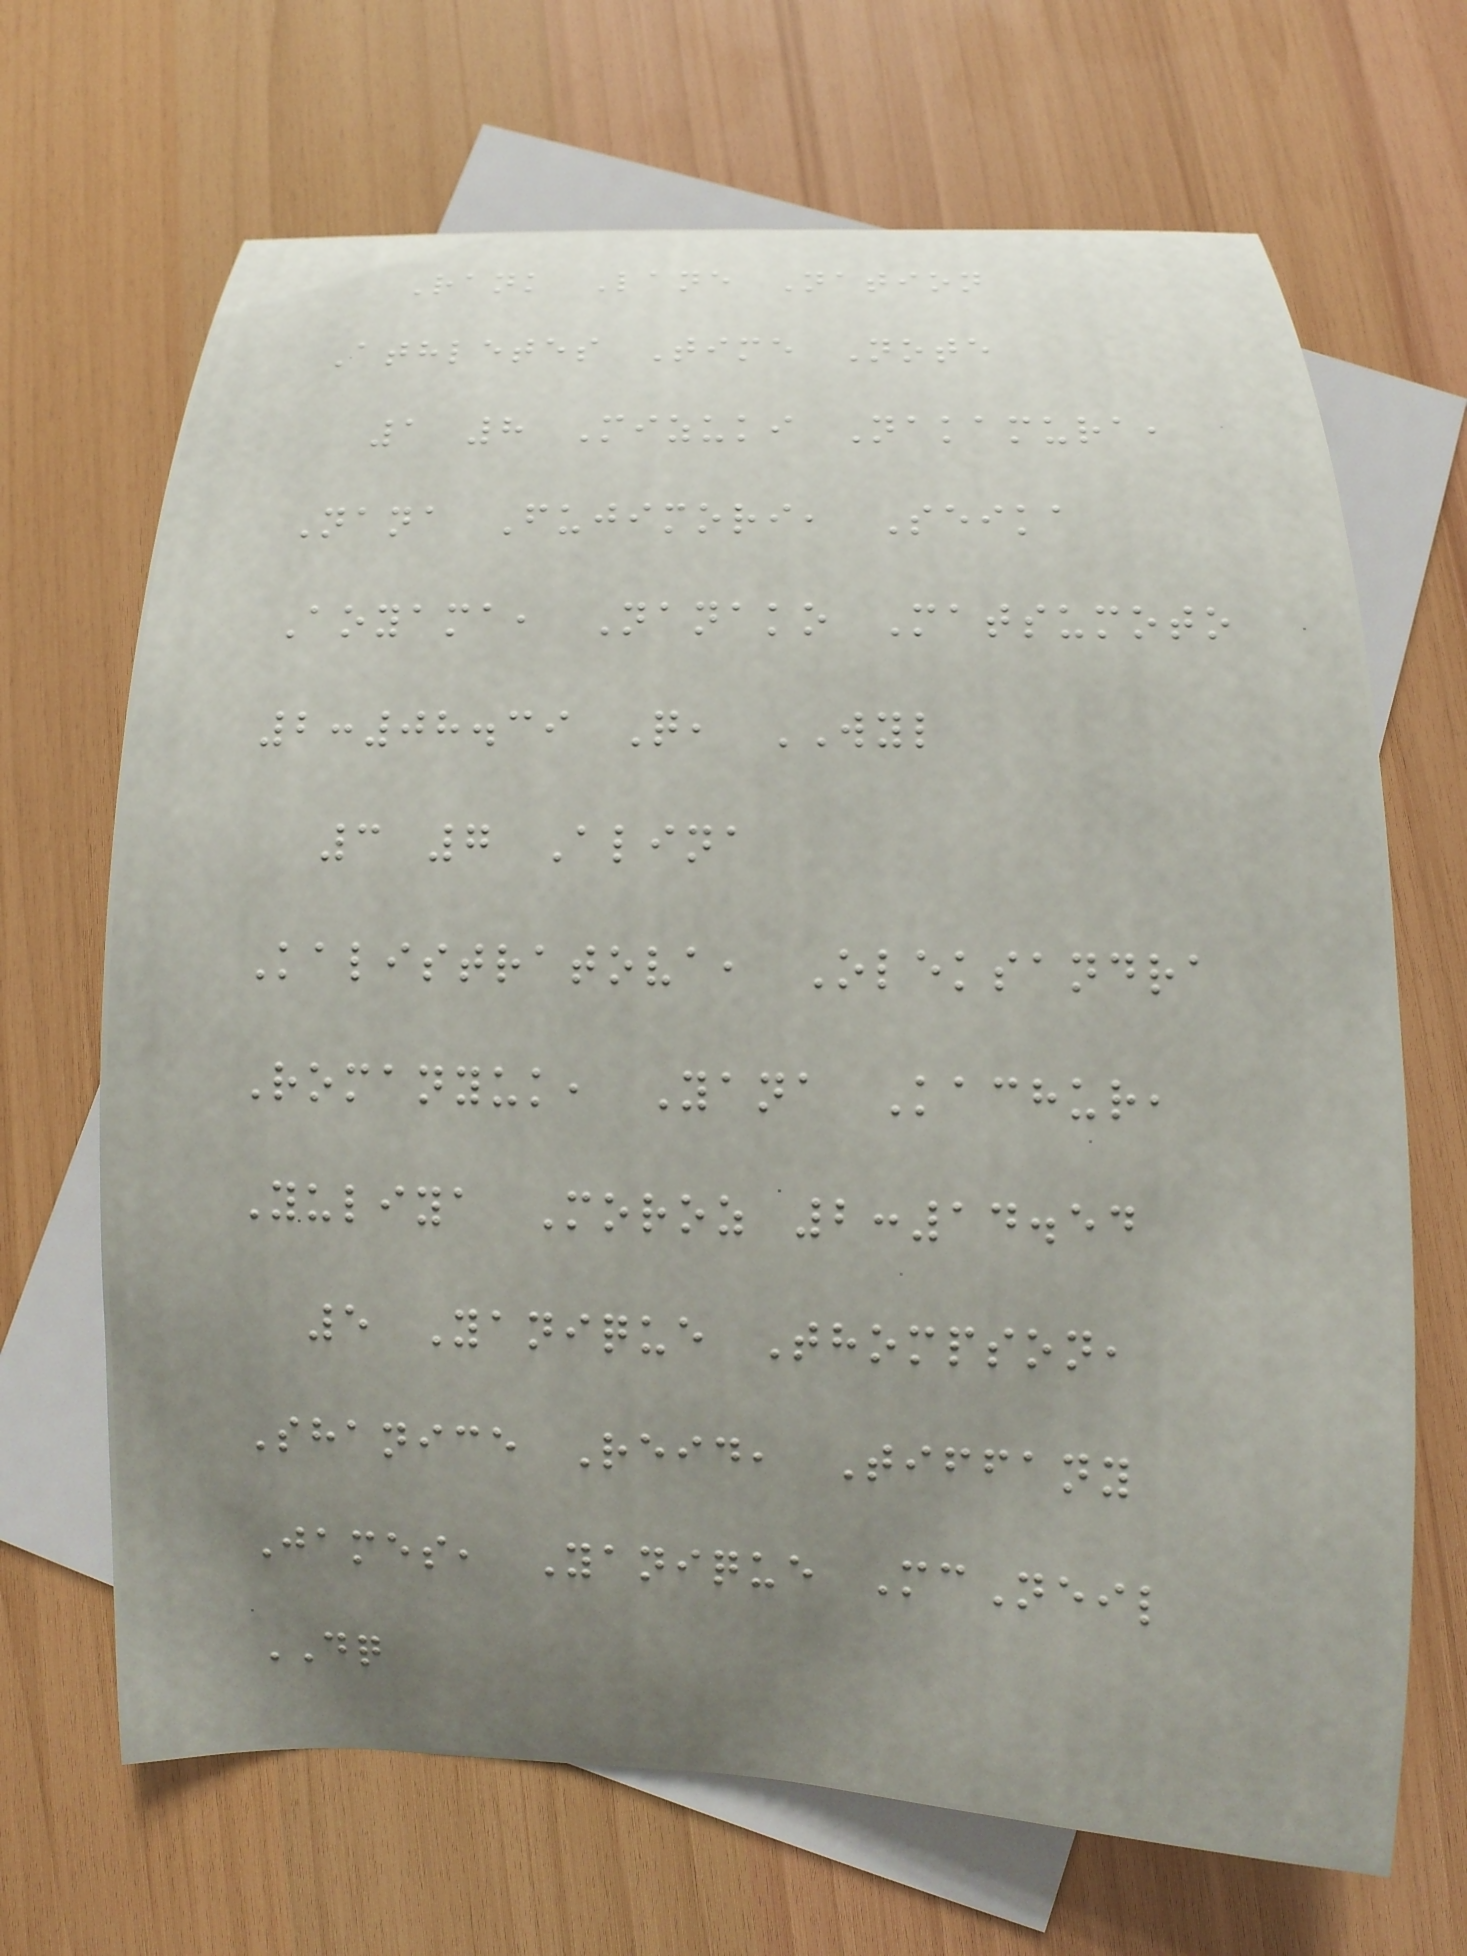Rank Lane Nation
Athletes Time Note
1 8 Mizuki Nakamura,
Nana Fujimori, Seika
Aoyama, Nanako Matsumoto
2:08.39 Q, WYL
3 7 Alina
Kalistratova, Oleksandra
Romanyuk, Yana Kachur,
Yuliya Moroz 2:14.54
5 Yanique Thompson,
Shanice Reid, Tiffany
James, Yanique McNeil
DQ
